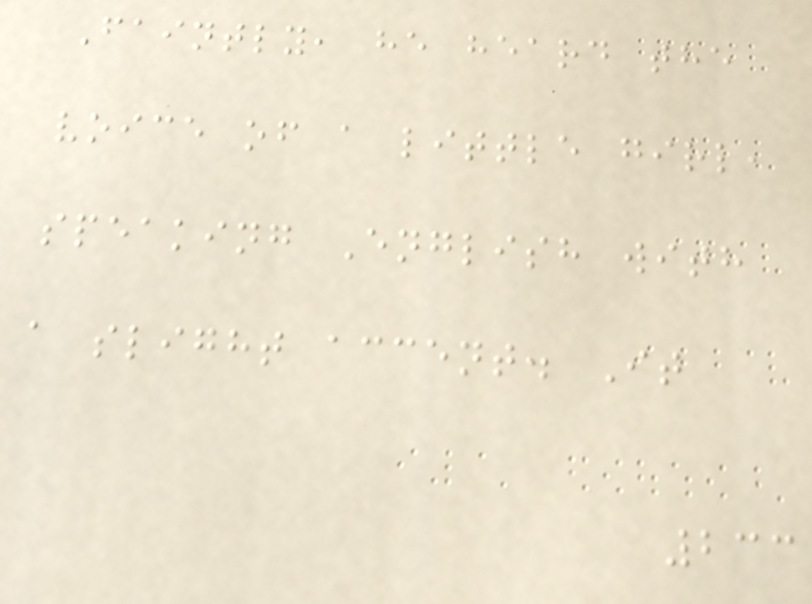Faintly, he heard the
voice of a little girl,
speaking English with
a slight accent. It
233
